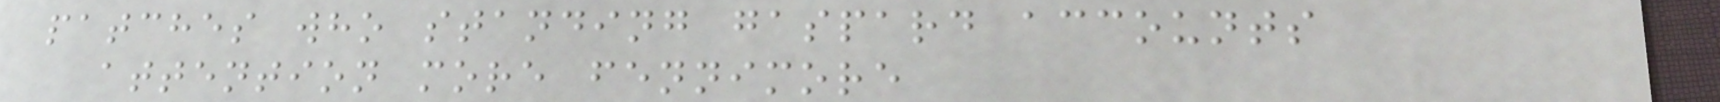patches who standing gaspard accounts
attention more fennimore
